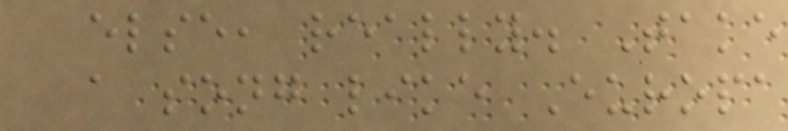else, really. Take
a song like Europa
